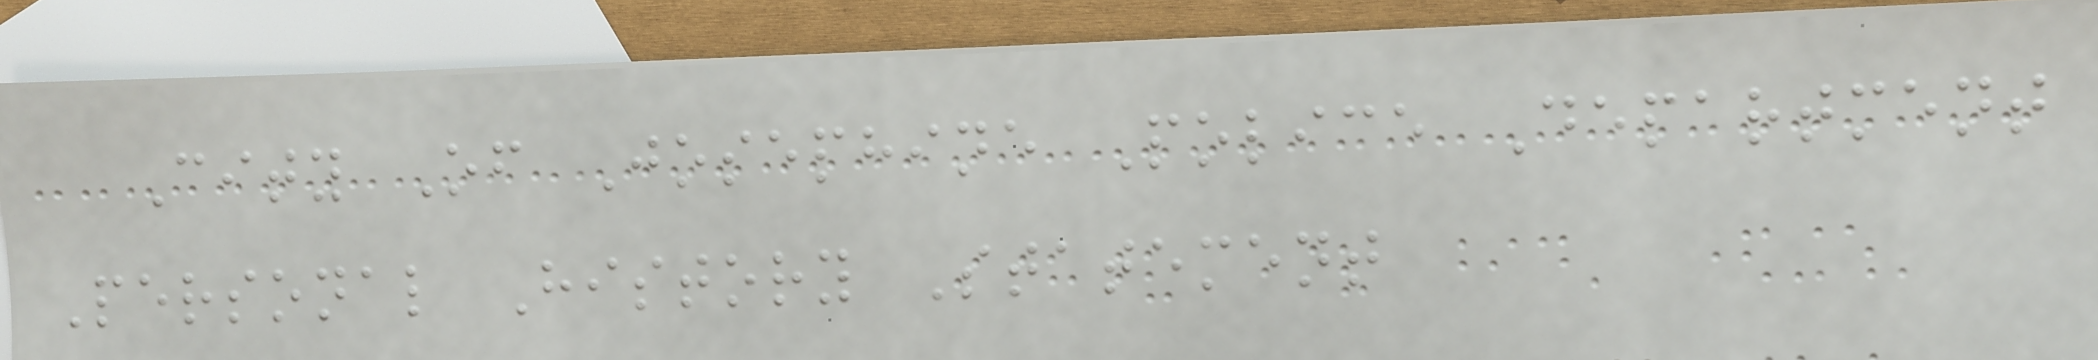City Of Josephine Police Department
Personal History Statement
